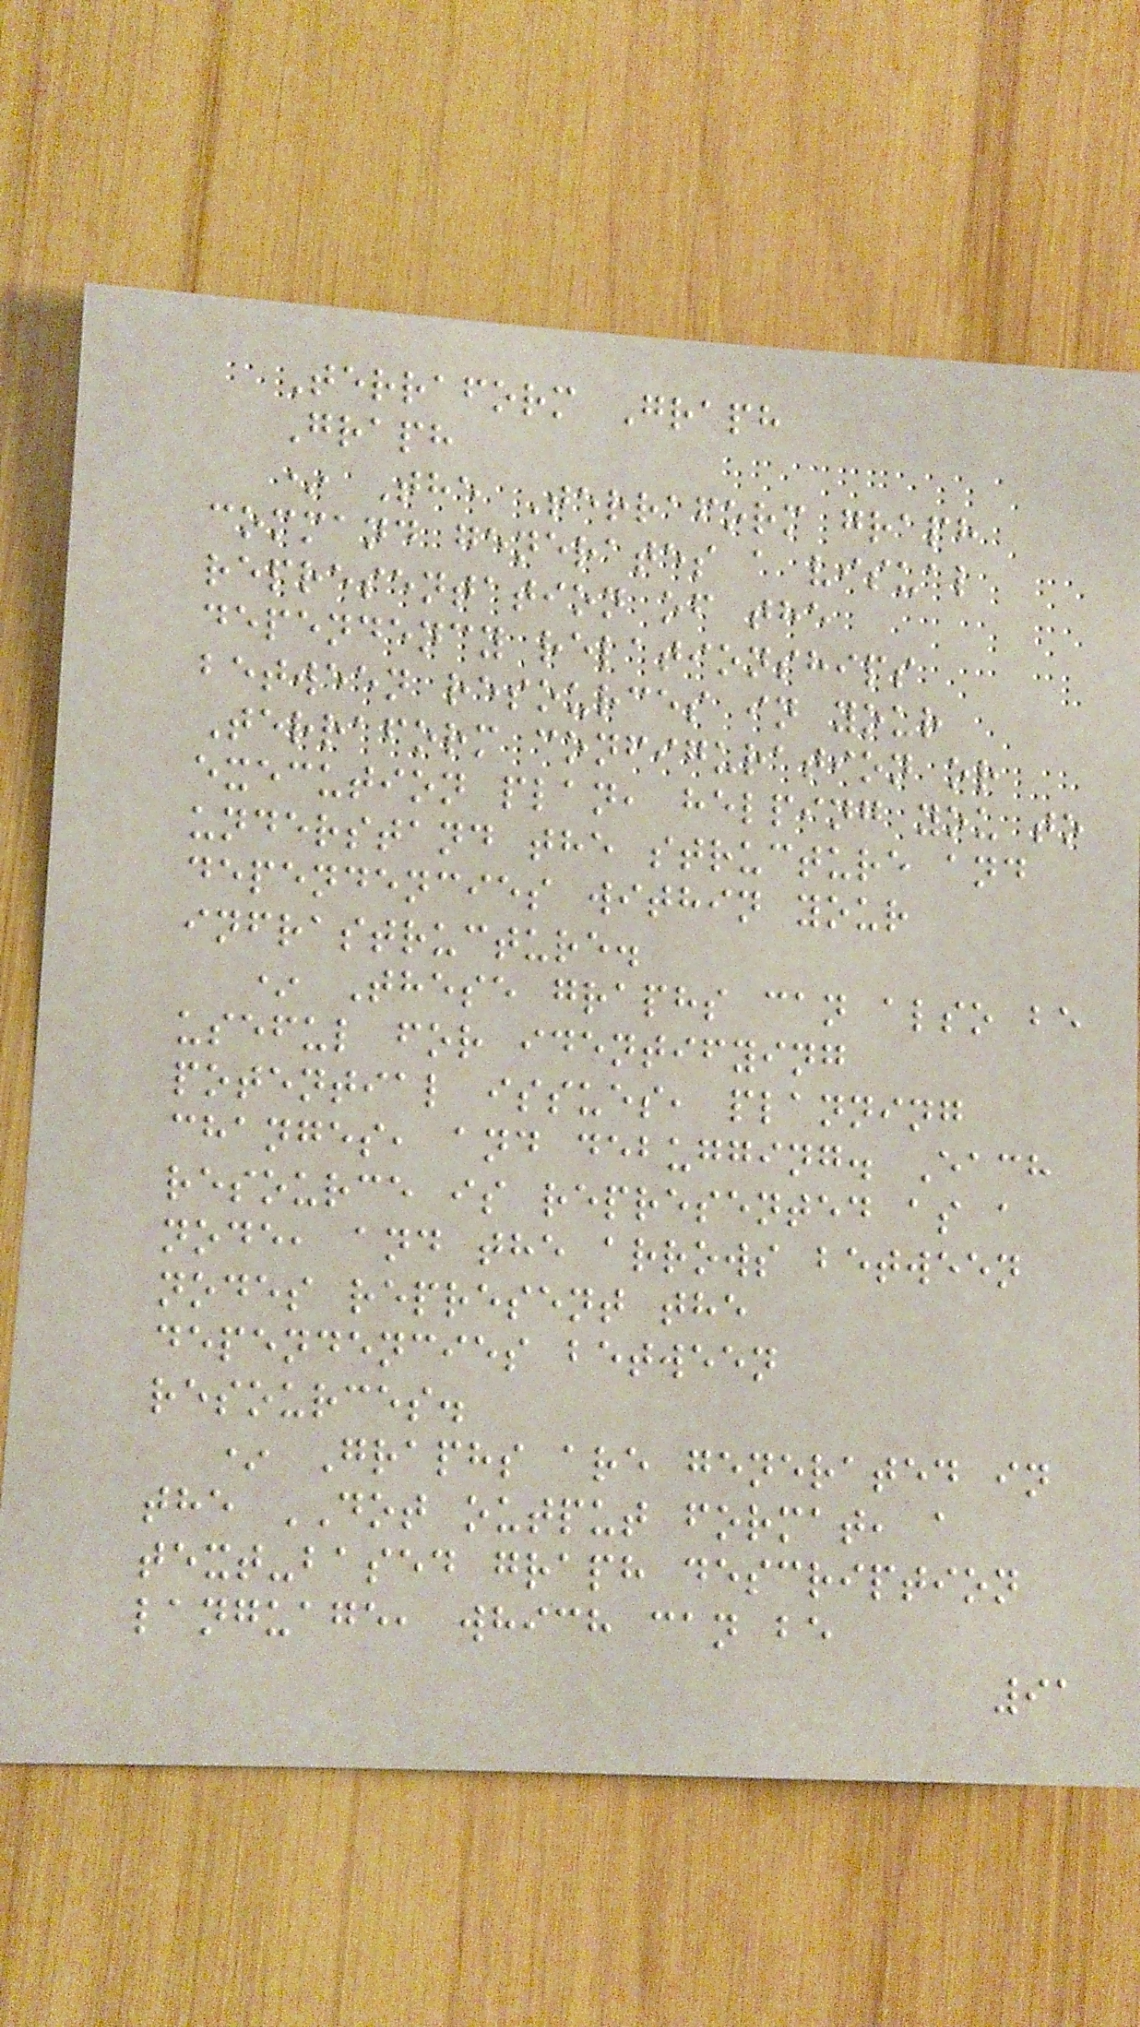Terraform Graph
Graph
* The Terraform graph
command generates a visual
representation of the
dependency relationships
between resources in your
Terraform configuration or
execution plan, helping you to
understand the structure and
dependencies within your
infrastructure.
* These graphs can also be
useful for identifying
potential issues, planning
changes, and debugging. Each
resource is represented as a
node, and the arrows between
nodes represent the
dependencies between
resources.
* Graphs are generated in
the DOT output format, a
text-based graph description
language, which can be
91
